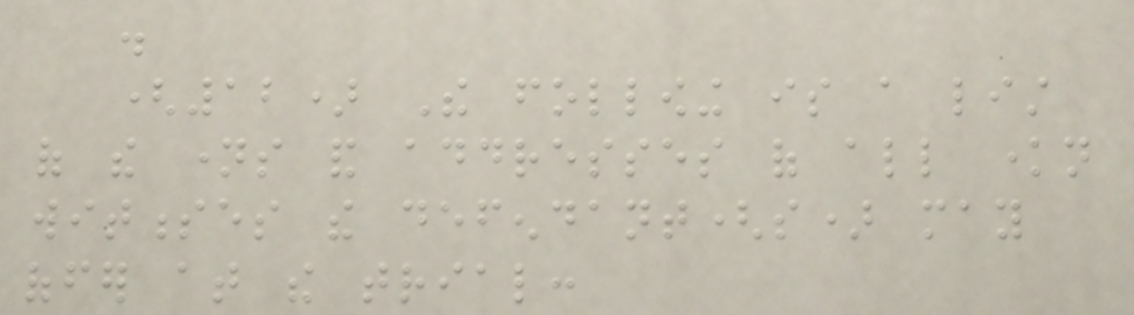.
(12) The following is a list
of the names and addresses of all known
witnesses the defendant(s) may
offer at the trial:
